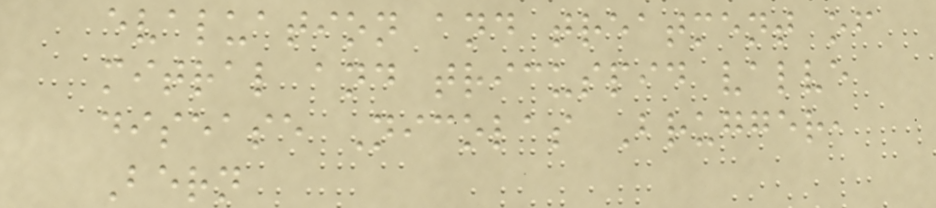evaluation and treatment of
mitral and tricuspid valve
disease Nicolas Brugger,
Bern
